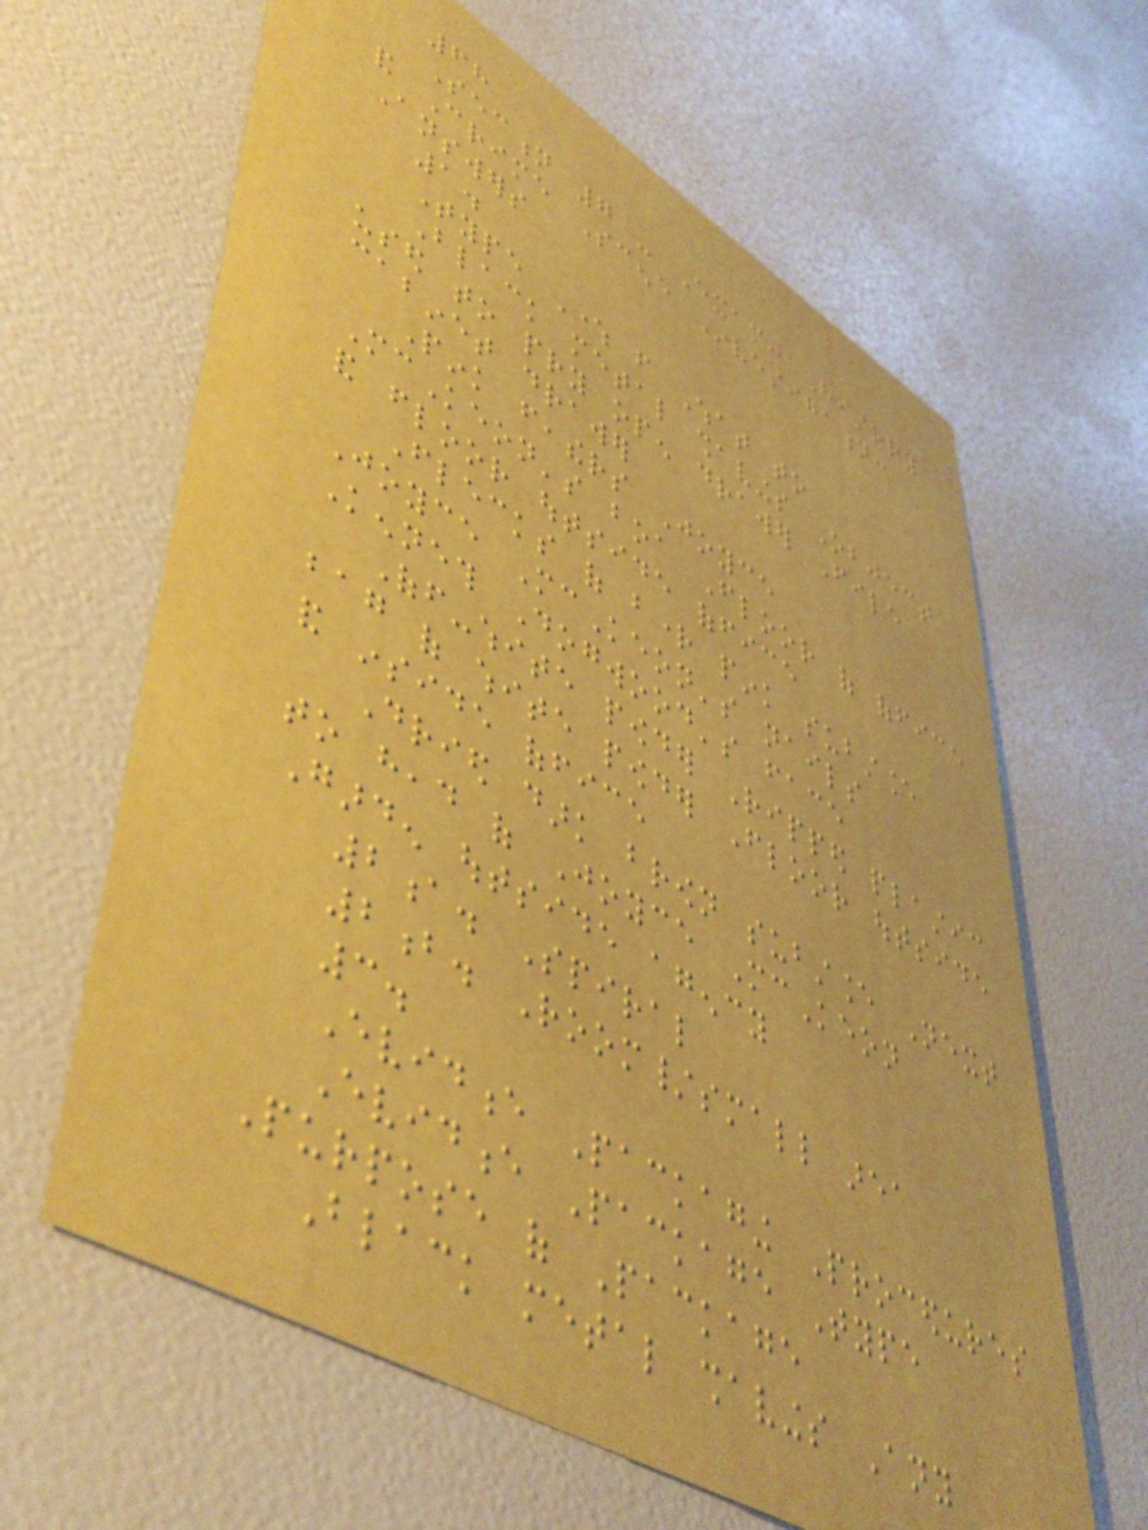68
Section 7 - Exam: History
and Crime Scene Investigation:
Answers
1.
Type Where from What to
Black metal shavings Object
used to pry open drawer File
cabinet drawer
Pink feathers Joyce
McKeon's boa Floor of office
and floor outside office
Flecks of bright pink substance
Joyce McKeon's nails
Kenneth Dogwood's face
Off-white powder Ripped plastic
bag of white powder Floor outside
and inside office
Dried dark brown substance Next
to head of Joyce McKeon
Garden outside agency
2a. Spiral
2b. Room/small area
3.
Evidence Packaging Procedures
Evidence Package Type
Purpose of Package
Black metal shavings Any
